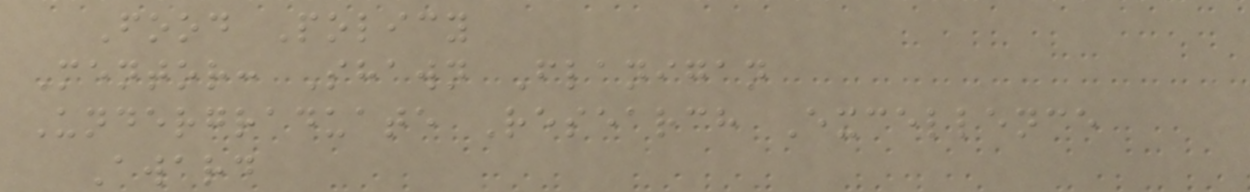Food Policy
Mentor: Shawn Flanigan
Undergraduate Research Excellence
Award
